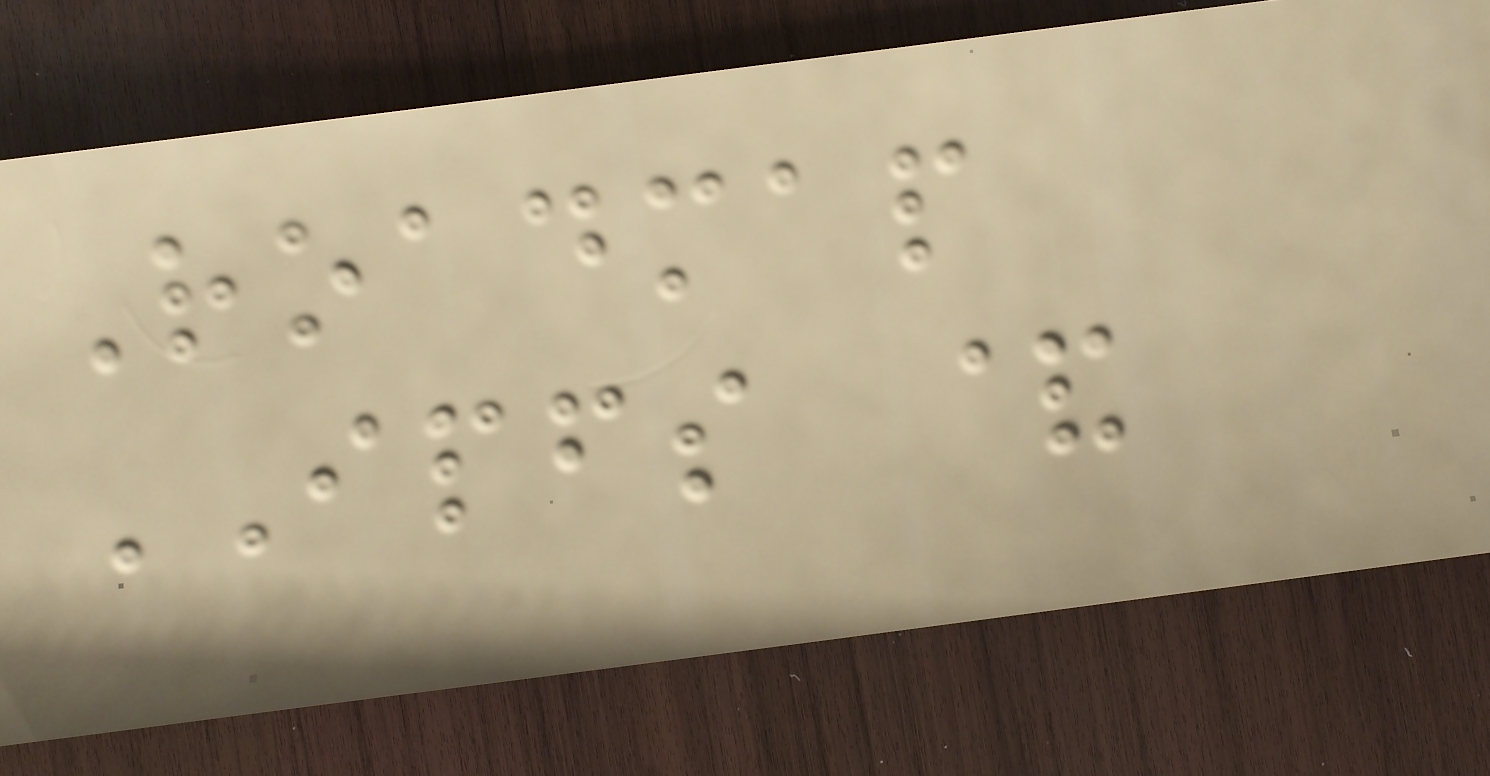Roadmap
IPFS &
